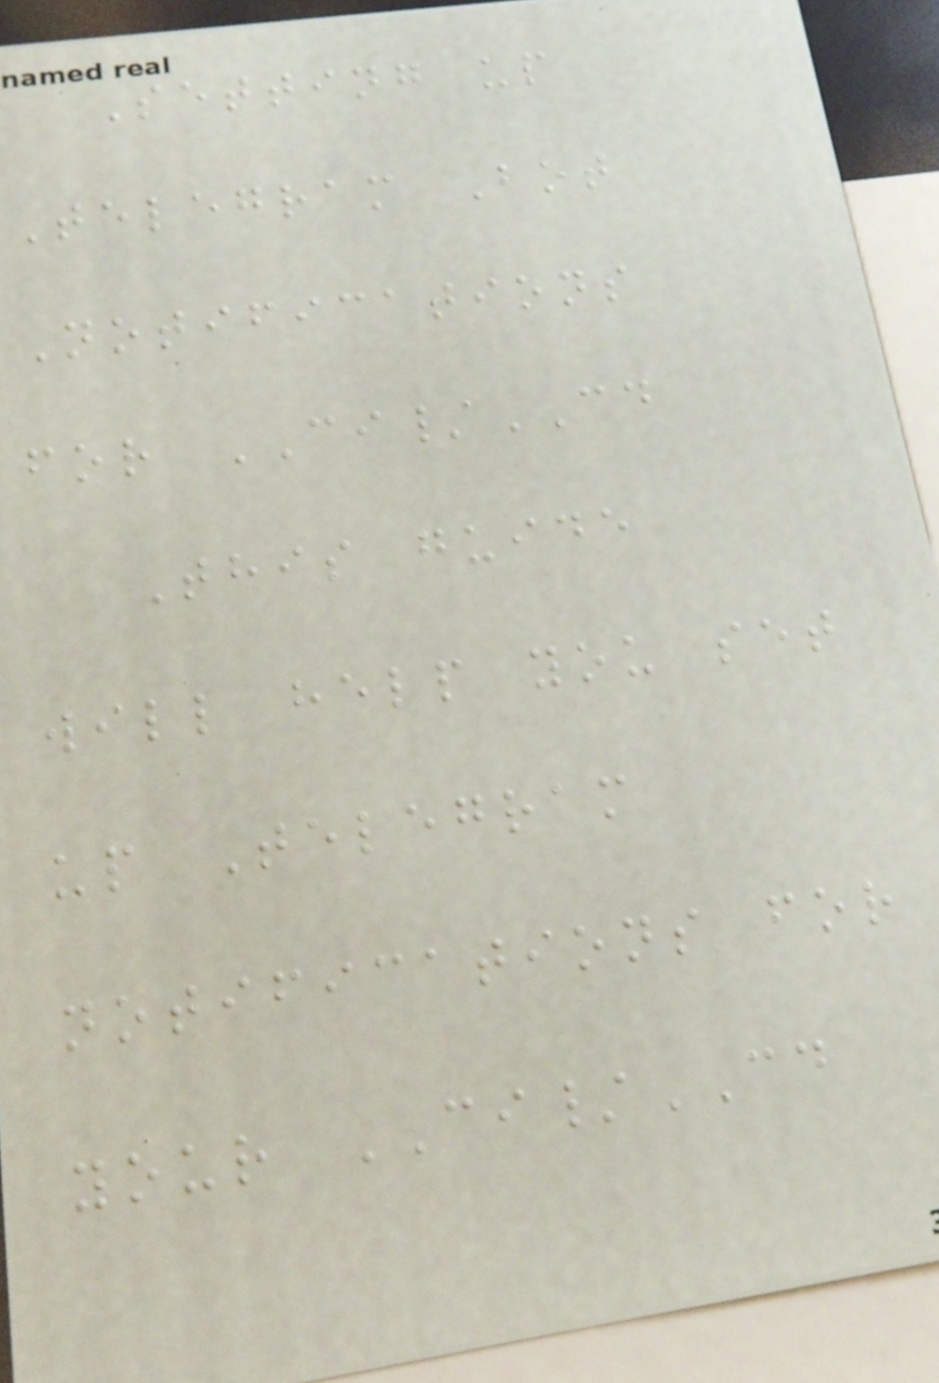Setting up
Telegram Bot
Notifications
for CI/CD
This guide
will help you set
up Telegram
notifications for
your CI/CD
